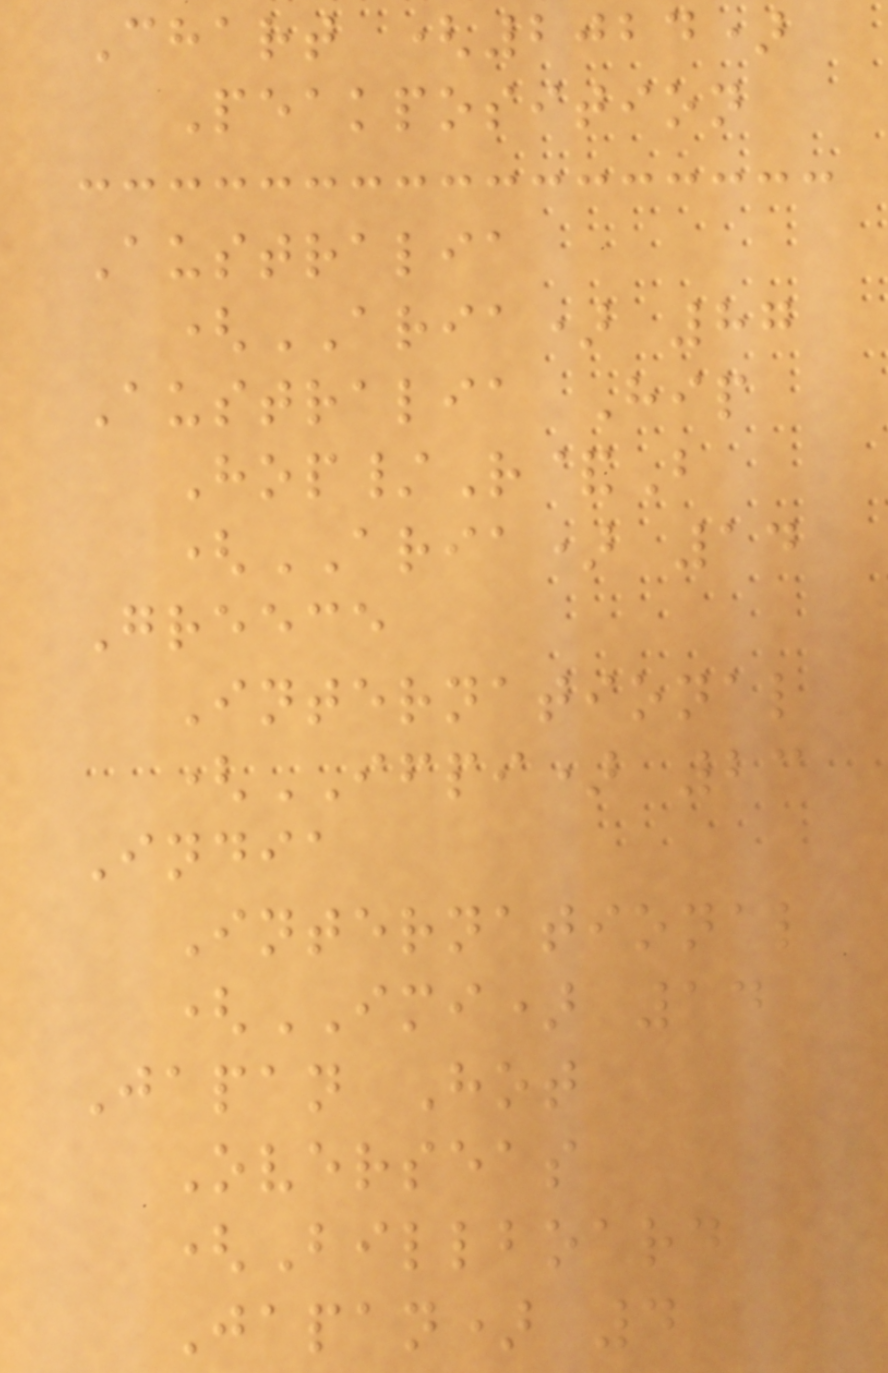Chart (2024)
Peakposition
Australia
(ARIA) 87
Australia Hip
Hop/R&B
(ARIA) 14
Greece
International
(IFPI) 23
India
International
(IMI) 14
Japan Hot
Overseas
(Billboard
Japan) 4
